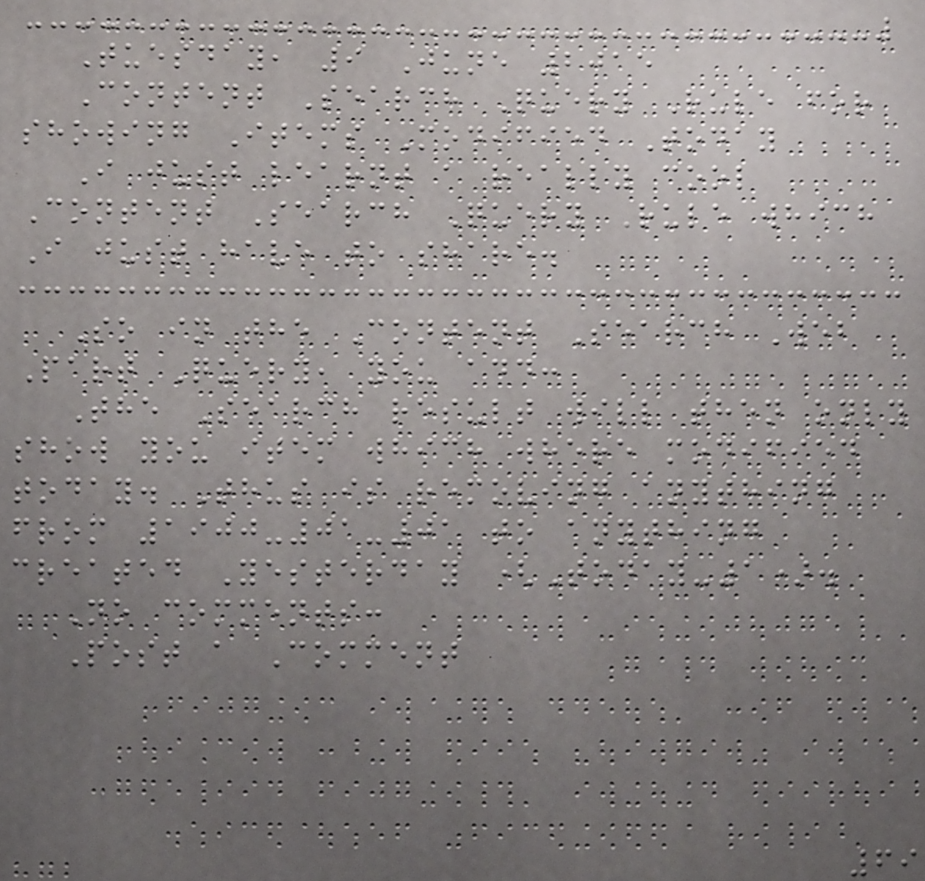Tuesday, 9 June 2015
Content Search Query Rule for
showing Items Modified Today
I just learnt a really cool
Content Search Query Rule which
I just have to share.
So in the Content Search Web
Part Query, you add:
The Search result will then only
show you item which where modified
today. Thus is removing anything
from 1900-01-01 to anything
created Yesterday (Today-1).
No comments:
Post a Comment
69
